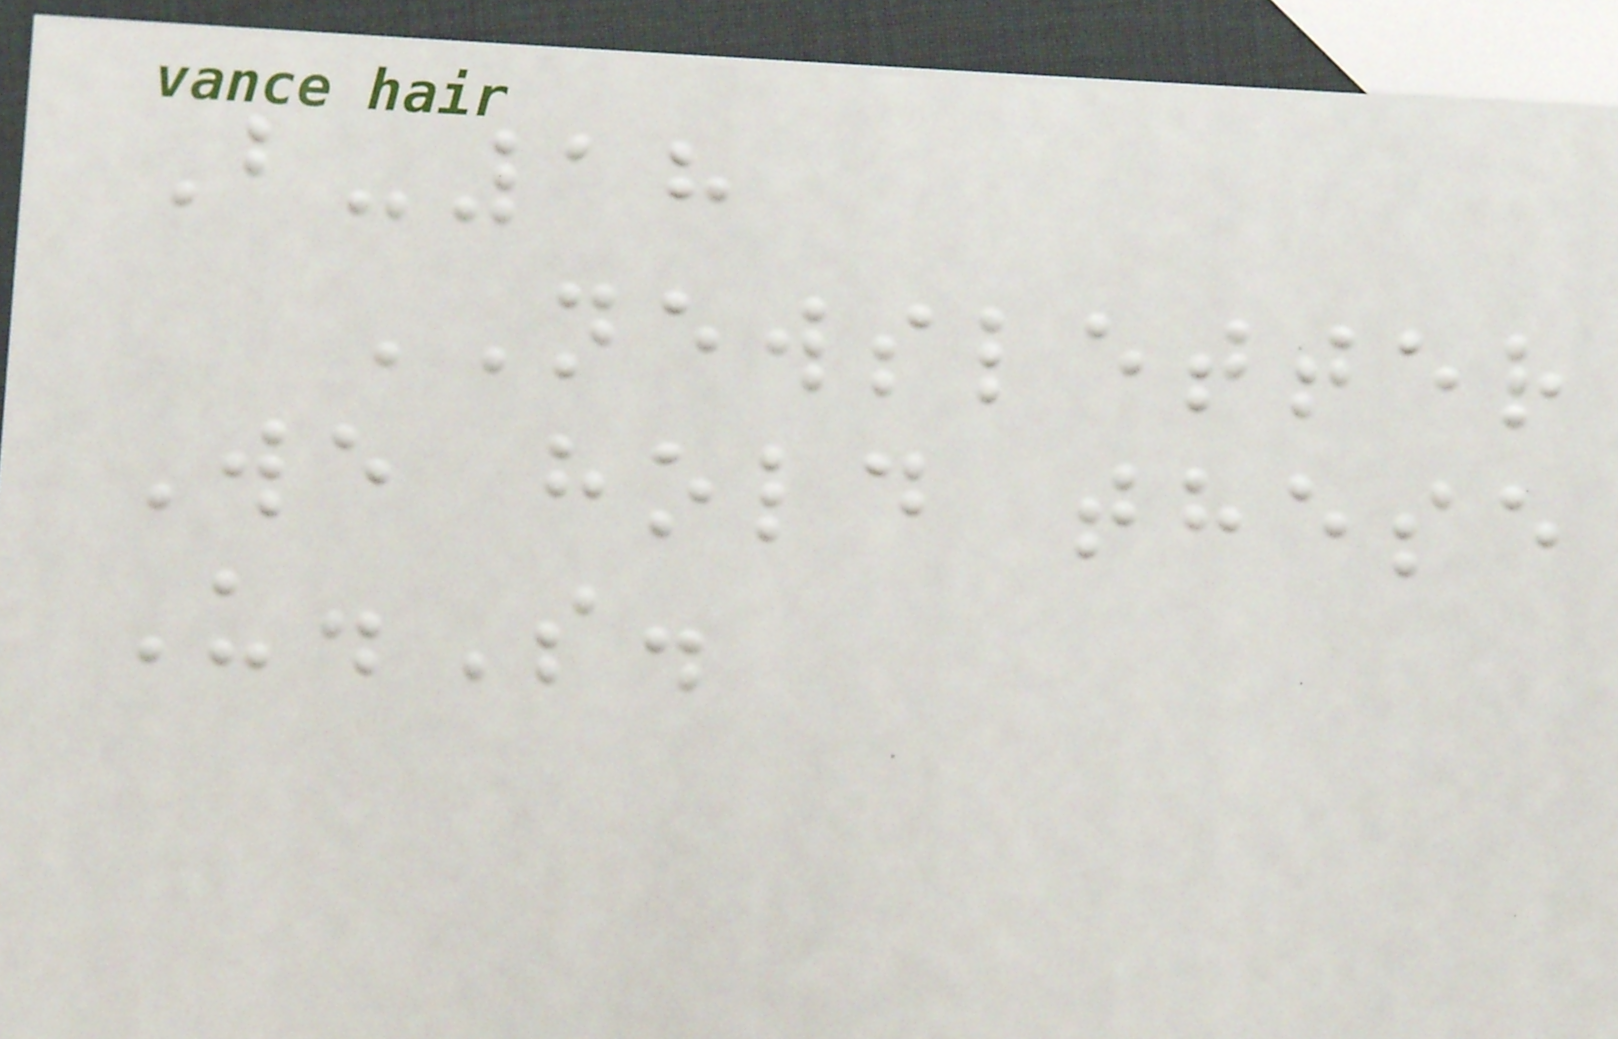B-18
NEWSLETTER
We hold these
U.S.
